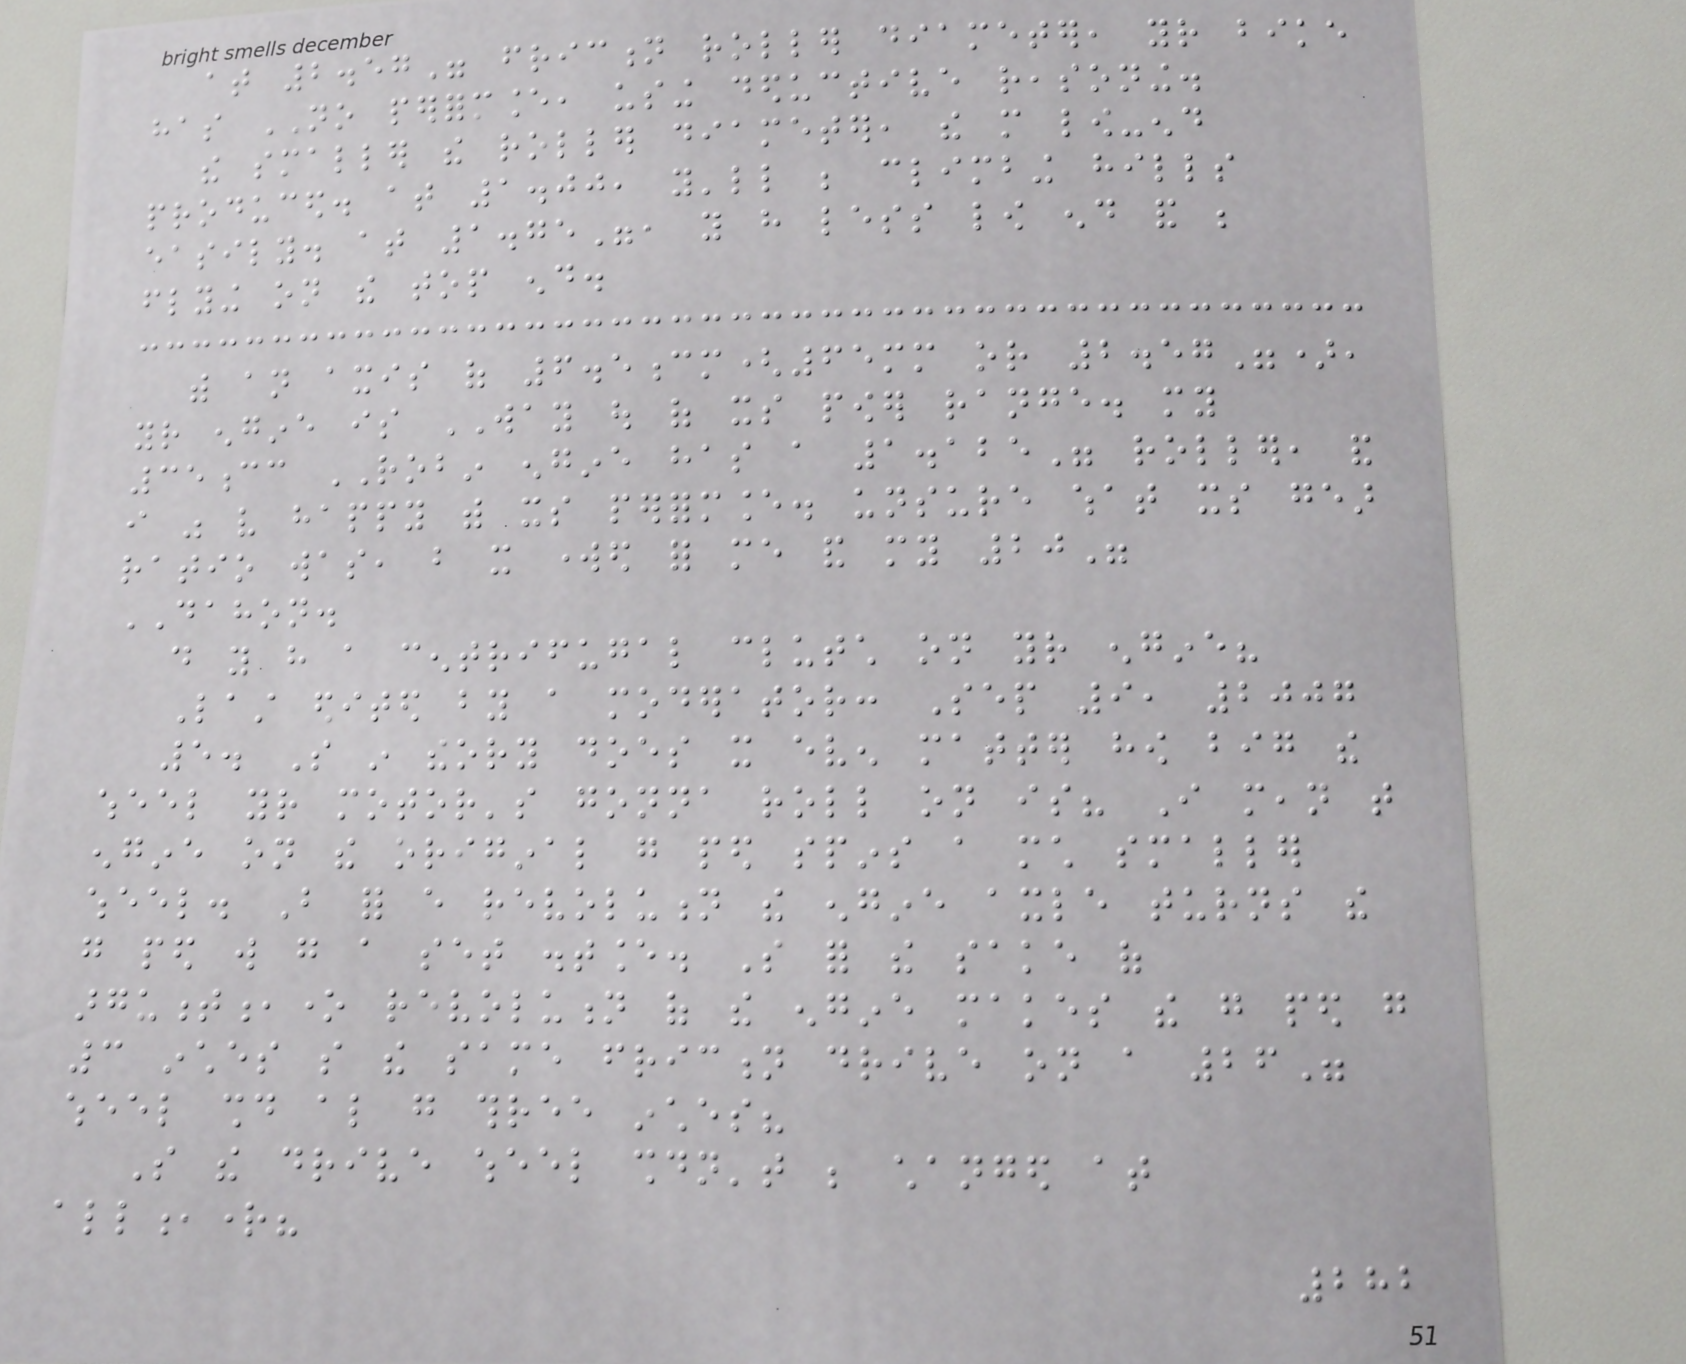at 2.57" friction roller diameter, your bike
has NO performance, using deductive reasoning.
the smaller the roller diameter, the more low-end
produced. at 1.00, you'll be climbing hills
easily. at 1.75", you have less low end and be
flying on the top end.
with an axis of 6.5cm(65mm or 2.57"),
your engine is WAY out of its power range. my
35cc ROBIN engine has a 1.125" roller, and
i was very happy with its performance. unsure what its gear
ratio was, but it worked for me and my 20"
DAHON.
do you have a centrifugal clutch on your engine?
Last edited by a moderator: Sep 9, 2007
5. So in theory does it even matter how big the
wheel your motor's gonna roll on is? I mean that
engine on the original go ped spins a much smaller
wheel. But for every revolution the engine axle turns the
go ped will go a set distance. So for the sake of
argument,one revolution of the engine makes the go ped go
3 inches so the same friction drive on a 26"
wheel should also go three inches?
So the drive wheel shouldn't be changed at
all,right?
282
